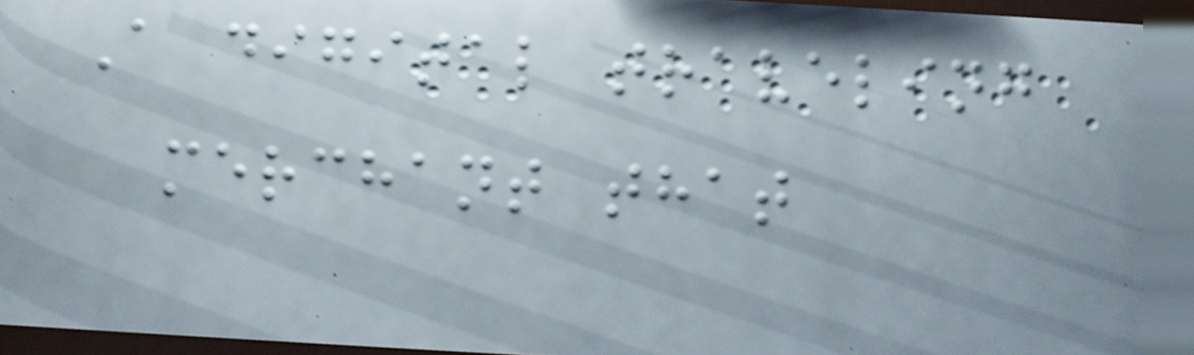A digital traveling
merchant that
